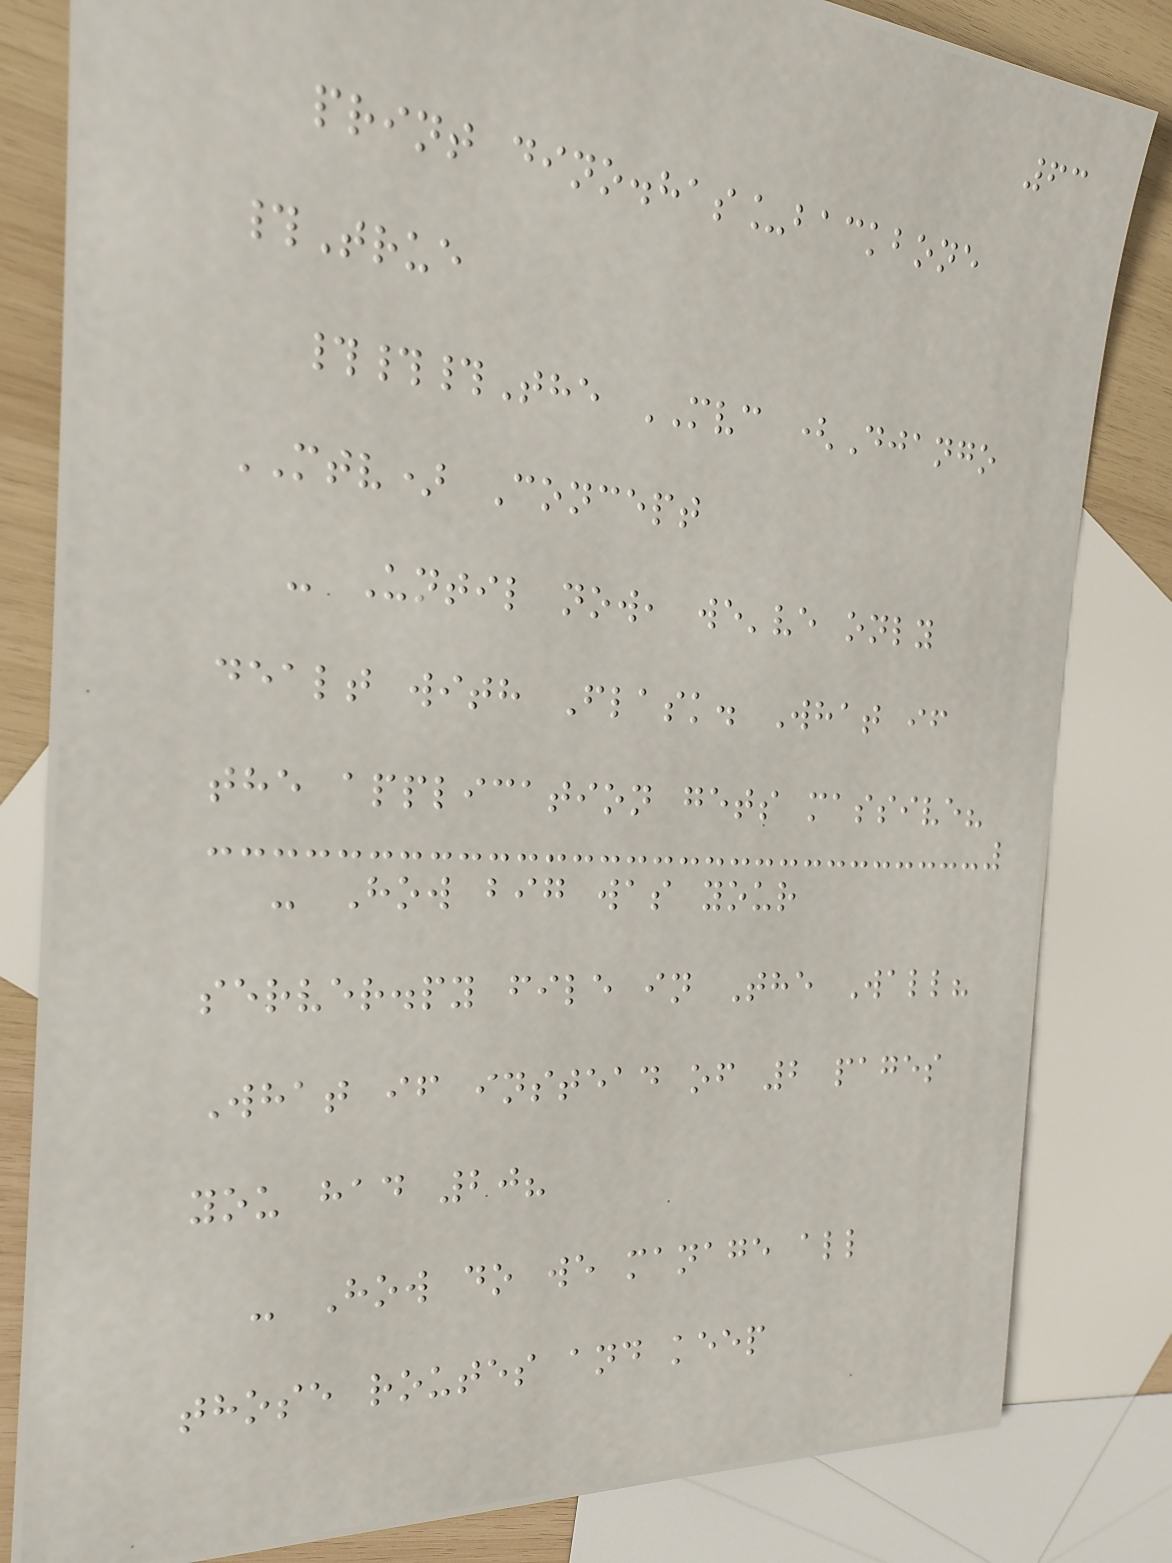63
print dino.has_backbone
#True
###The MVC (Django
MTV) Concept
- Until now, we've only
dealt with Flask. What if
the application gets massive?
- How big was your
server.py file in The Wall?
What if instead of 2 pages
you had 20?
- How do we manage all
those routes and keep
